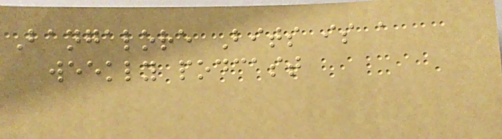Bangalore Bits is a
weekly podcast
